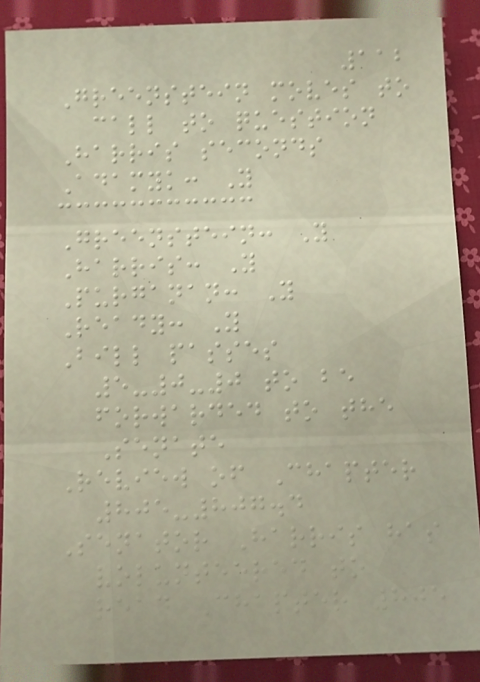112
Greenstein moves to
call to question
Harris seconds
Adamyk: Y
Greenstein: Y
Harris: Y
Purganan: Y
Ready: Y
Bill passes
5-0-0 to be
forwarded to the
Senate
Review of Chapter
805-807.4
Senator Harris has
volunteered to
read Chapter 805
